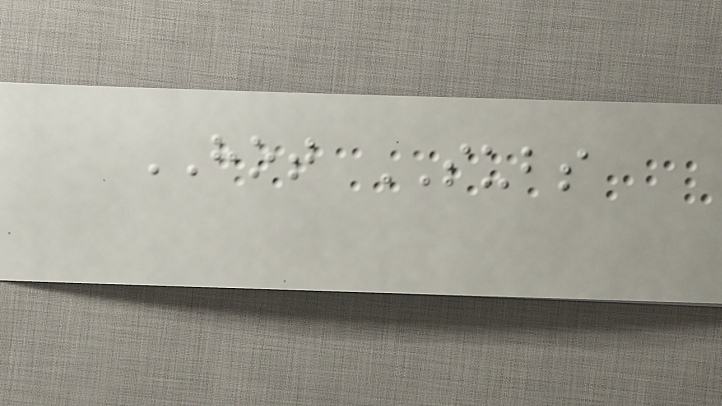HOT SUBS
